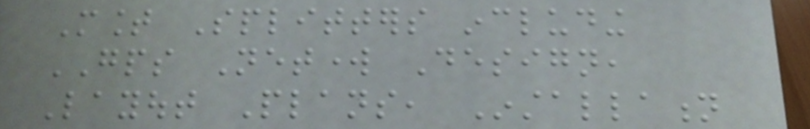Mount Splitters including
GPS Network Design,
Layout Plans, Installation
